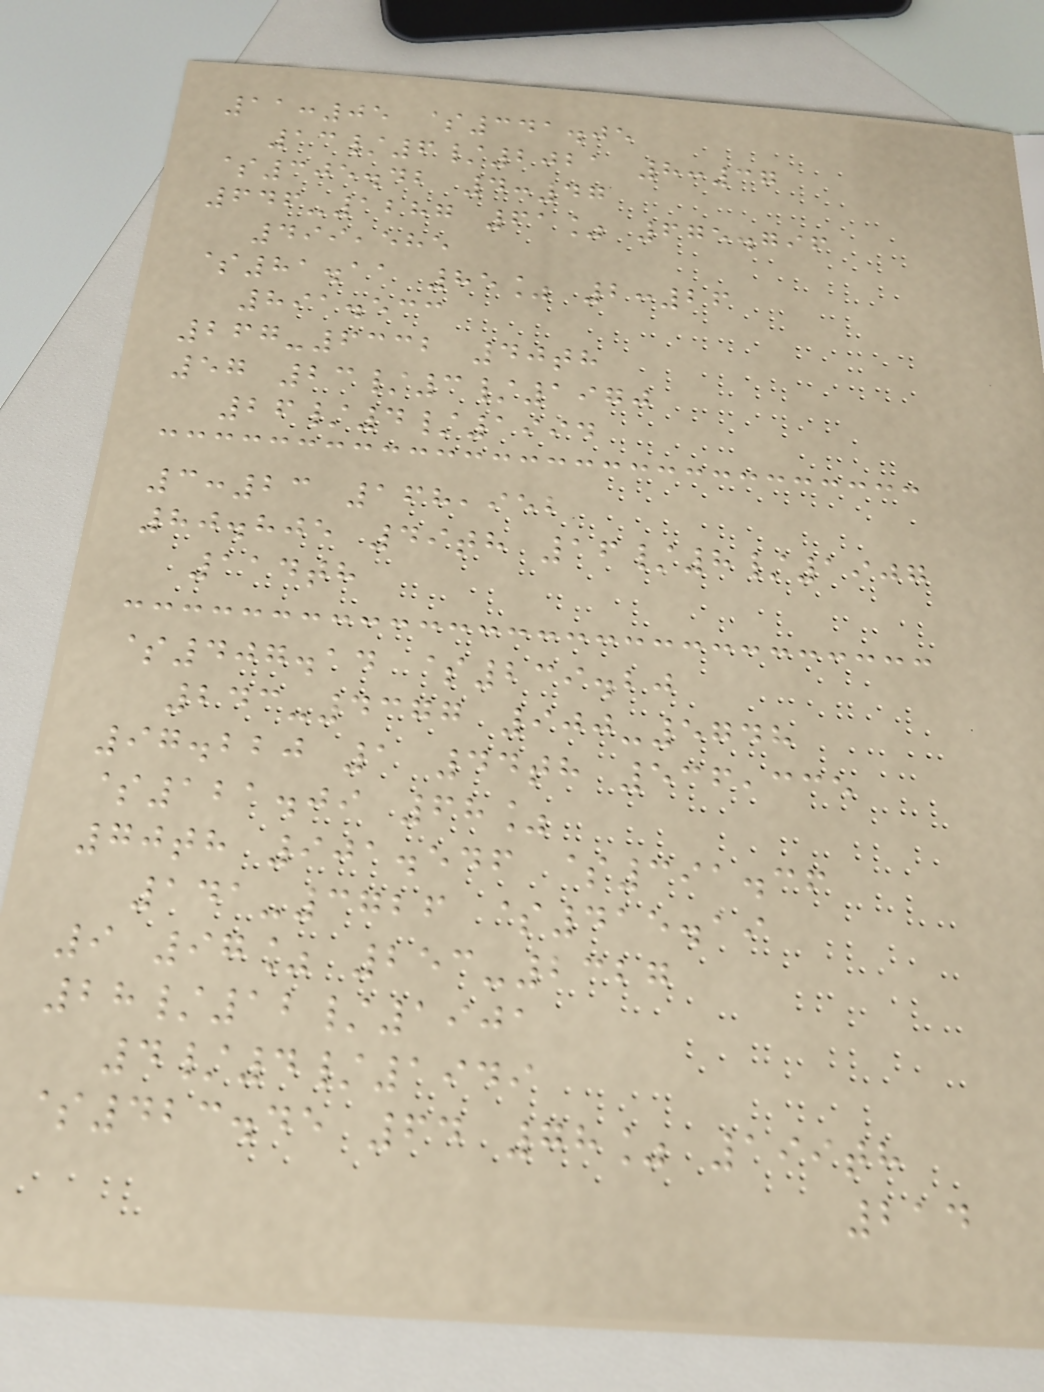11:05 $341.05
13/6/2021 8:37
$305.42 4:47
646-1287 61% 675.796
499,585
$81.11 85% 2:26
891.533
267-6332 40th
57 23/3/1970
26/4/1994
3:23 168,952
80.805 49th 16/8/1907
114th
$407.14 $239.20
243-4377 900-5748
97.220 1 44th 536,335
$121.09 68%
70th 901.546 $391.36
141-3726 $415.19
9 97% 253-2327
28/12/1901
4/4/1949
$423.45 64 78% 199th
214
